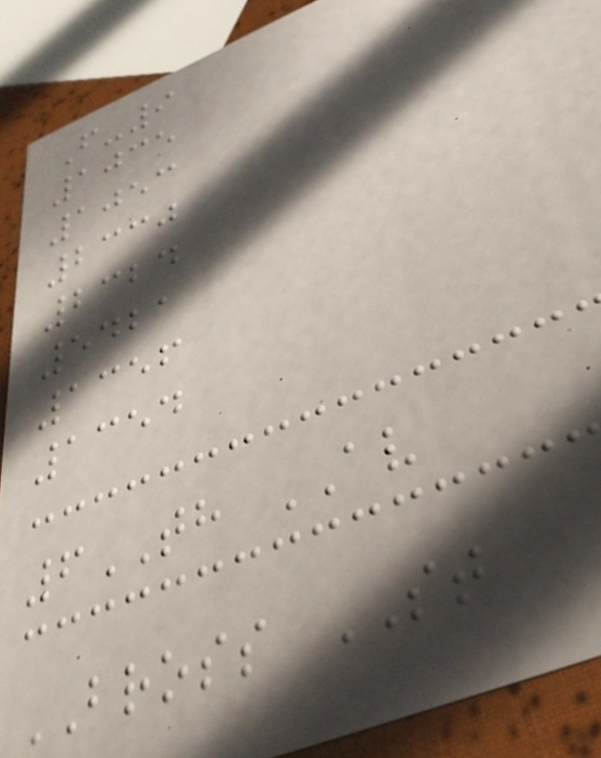F-9
1035
1053
2330
2324
5421
1356
1354
6TH AV
BROSS ST
